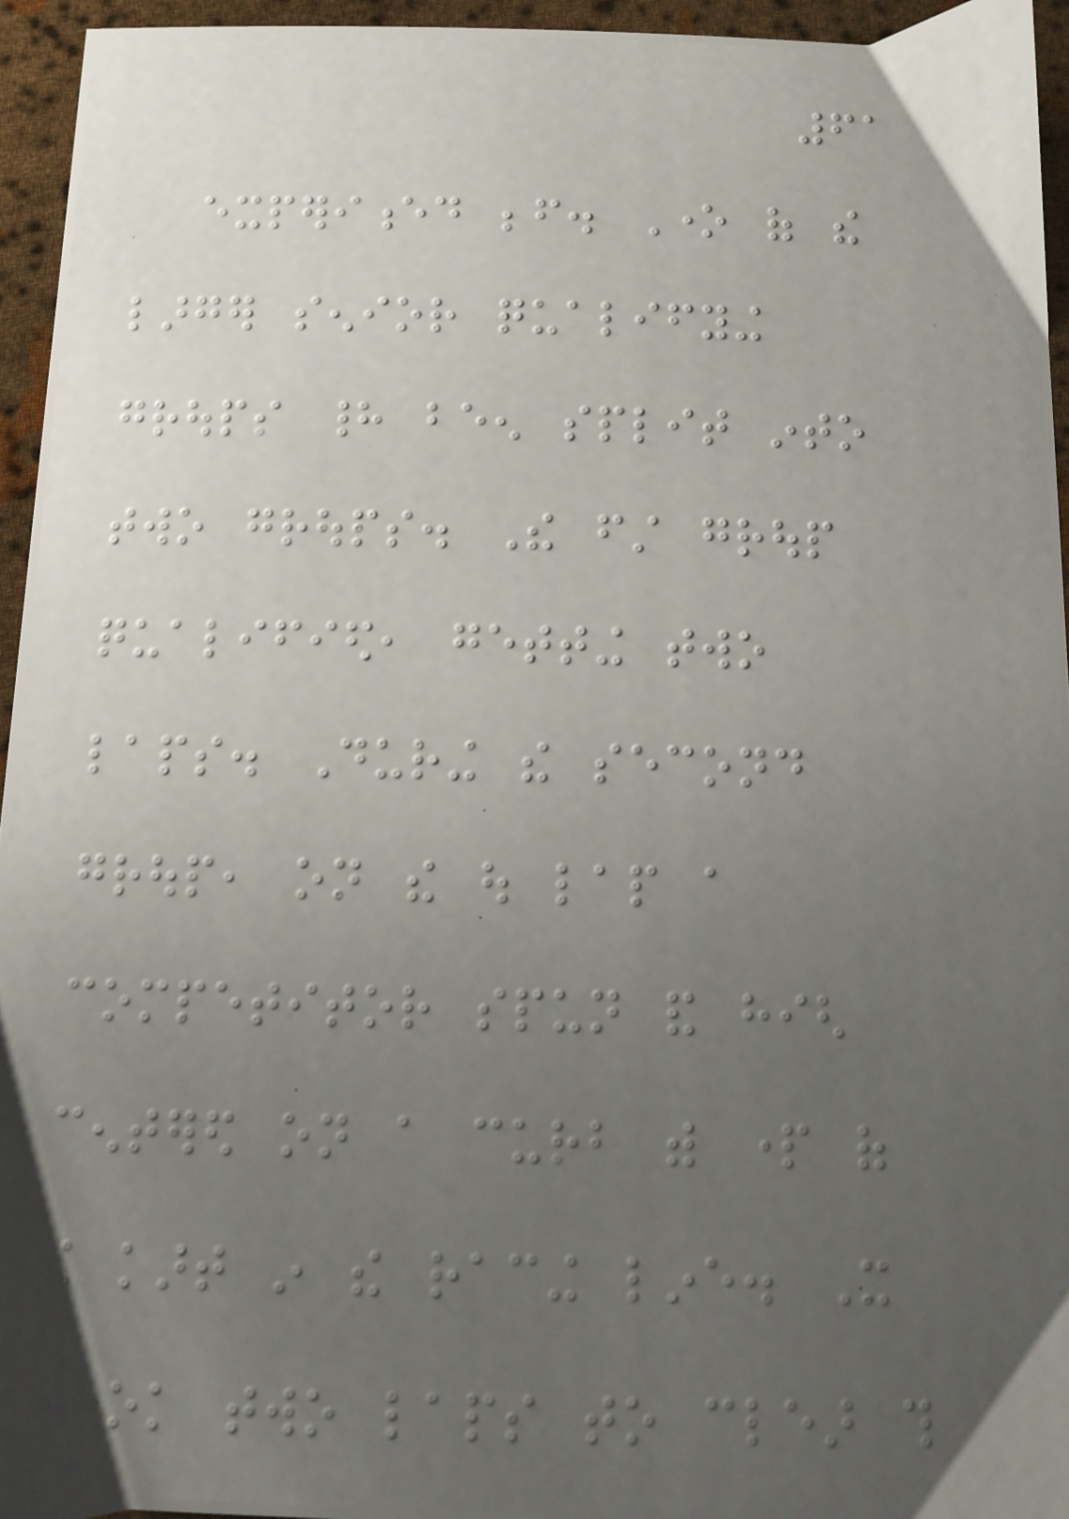61
experienced before. One of the
larger senior qualifying
groups had been split into
two groups. The first group
qualified, getting two
laps. During the second
group, on the out lap a
competitor spun and high
centered on a curb with part of
the kart in the racing line. It
took two laps to clear this
